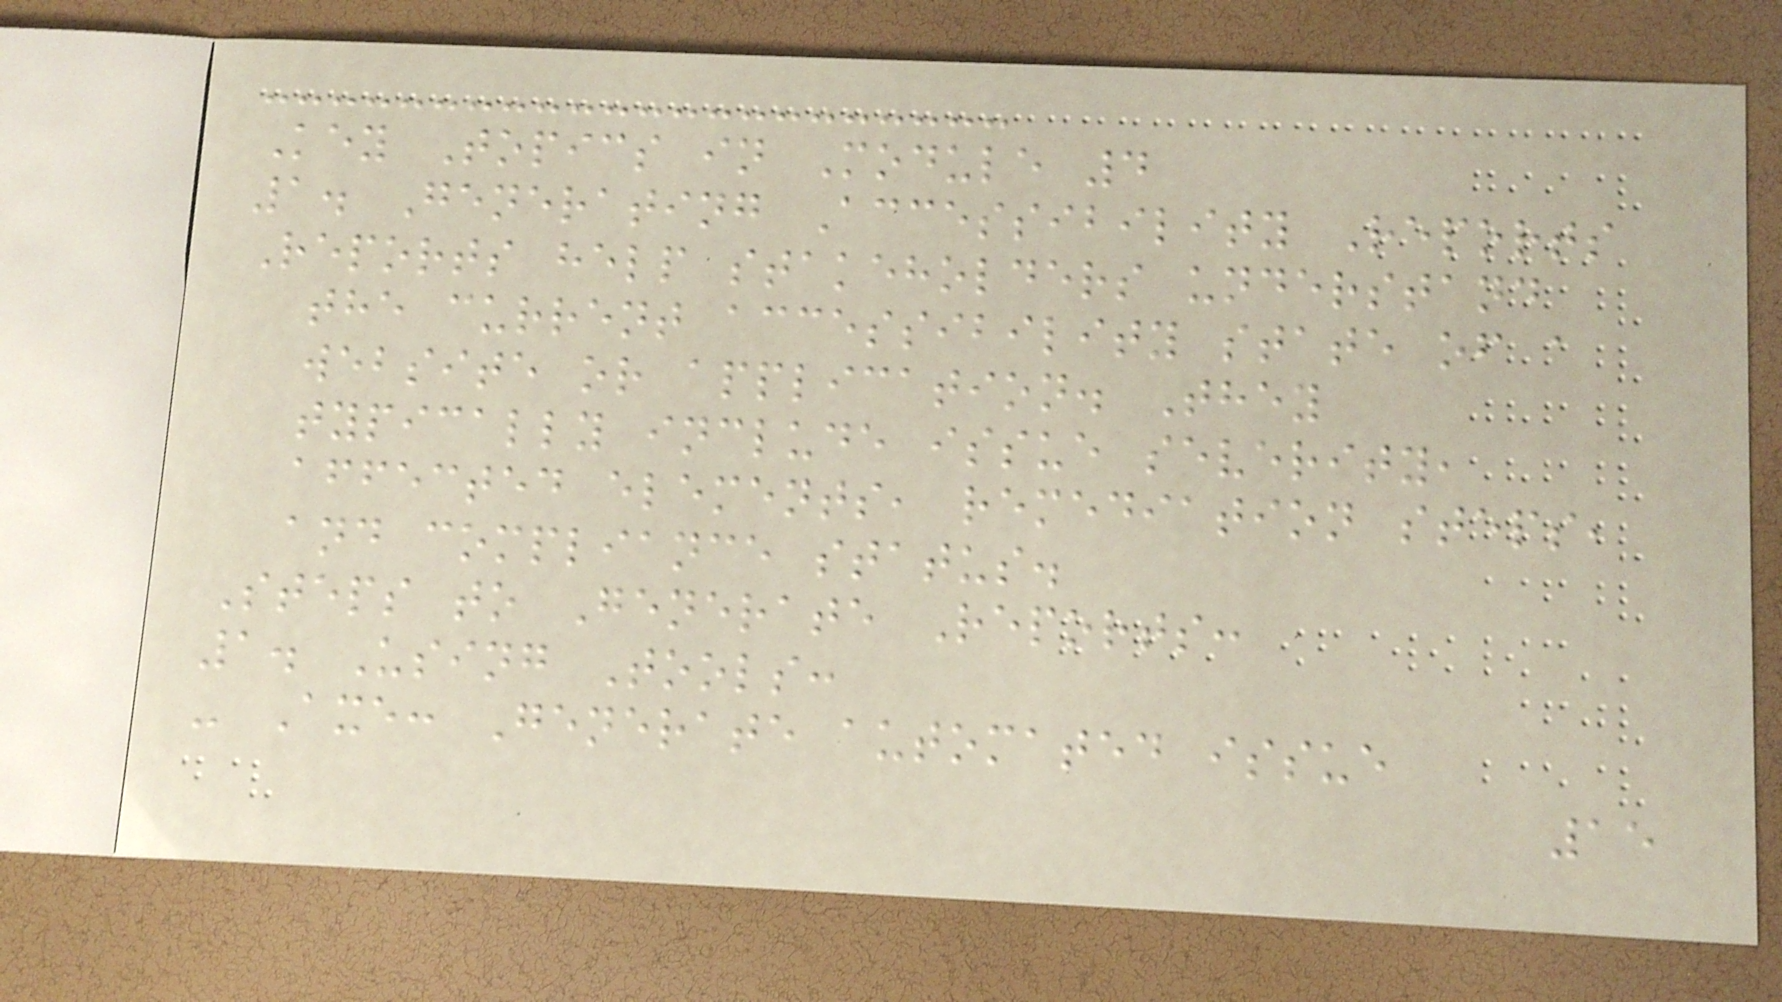Key Topics in Module 4
1. Generating Accessibility Reports
Reports help stakeholders understand
the current accessibility state of a
website or application. They
typically include issue severity,
affected elements, remediation steps,
and compliance status.
Steps to Generate Reports:
1. Using Tools:
- Axe: Generate automated issue
15
